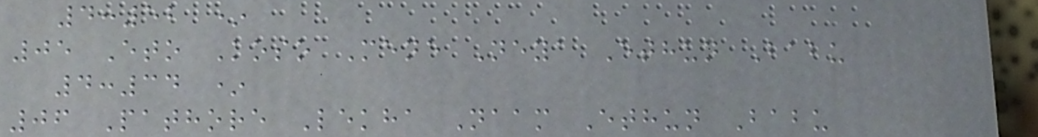4:52 *
05 Eto Koso Mene Neya Ethun Babu
4:34 *
06 Pathore Lekha Naam Ethun Babu
